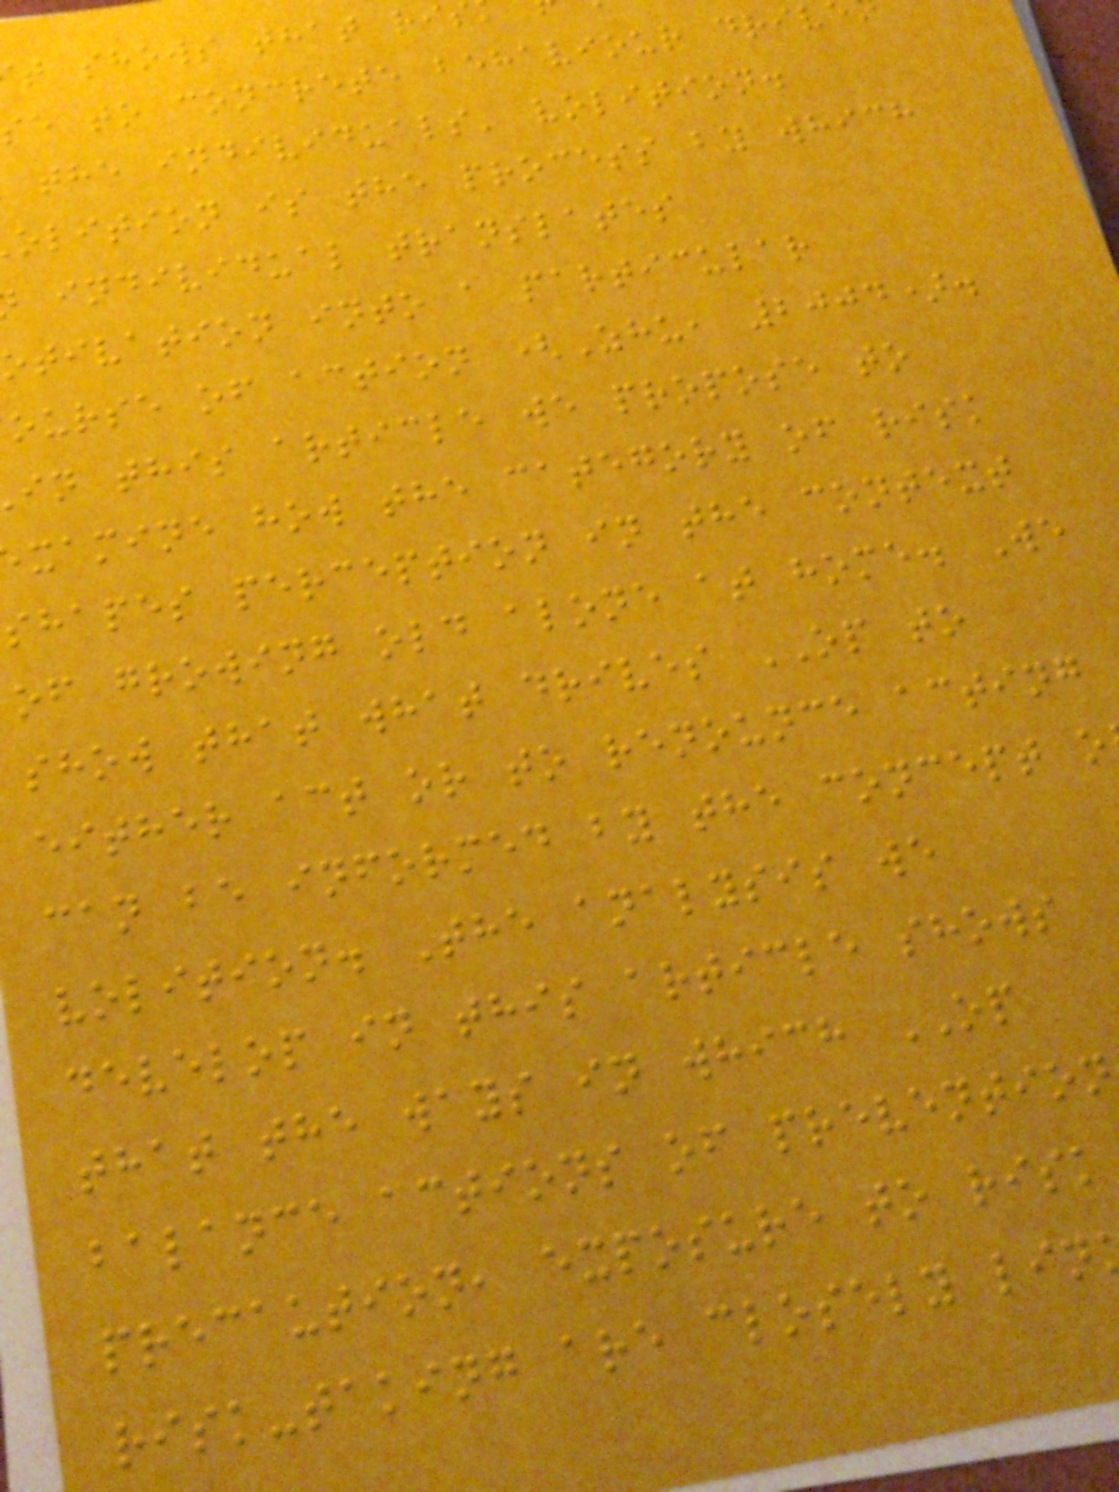t shows that ri
e to concrete behaviour driv
the individuals' volition.
olition is the process by which
individual translates
otivation into a particular
ourse of action (Zhu, 2004).
in this article we propose to
xamine how the category of risk
shapes perception in the context
of growing old alone at home. We
show that what drives OP to
either act or to renounce acting
can be informed by the concept o
volition. The analysis we
develop in this article shows
that the ways in which OP
balance actions of prevention
precaution, exposure to risk
risk-taking are closely lin
